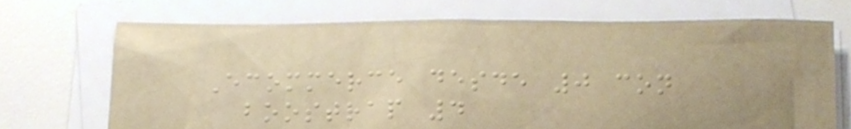Ecommerce desde 0 con
boostrap 4
